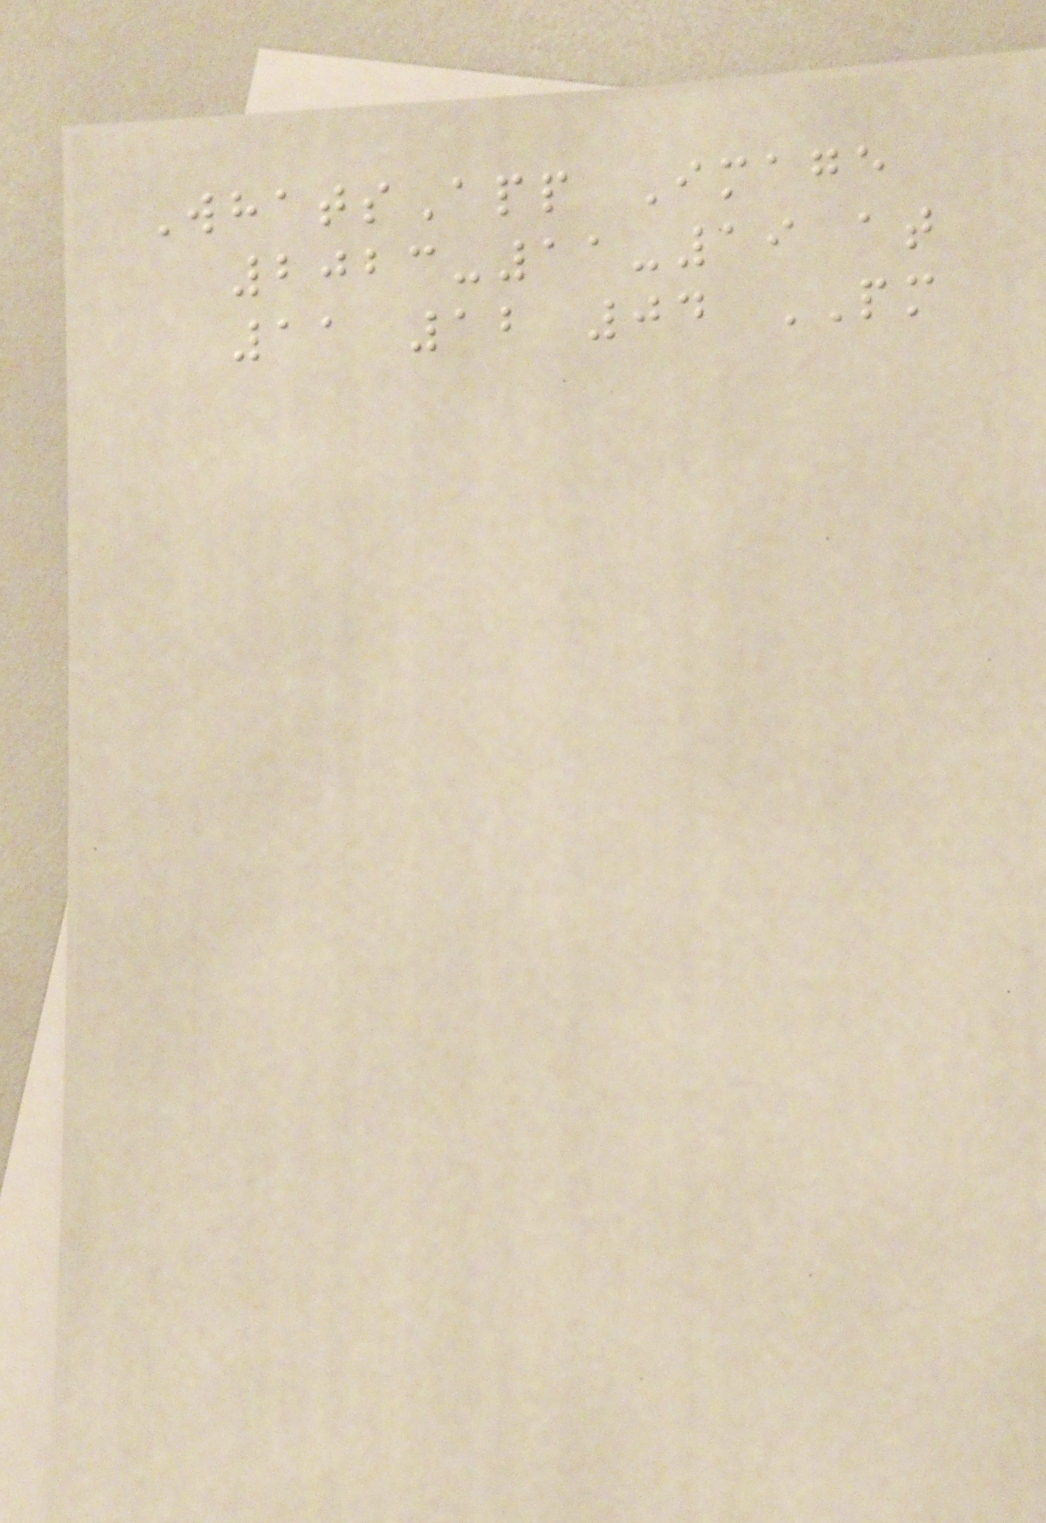WhatsApp Image
2023-11-19 at
11 12 04 PM
